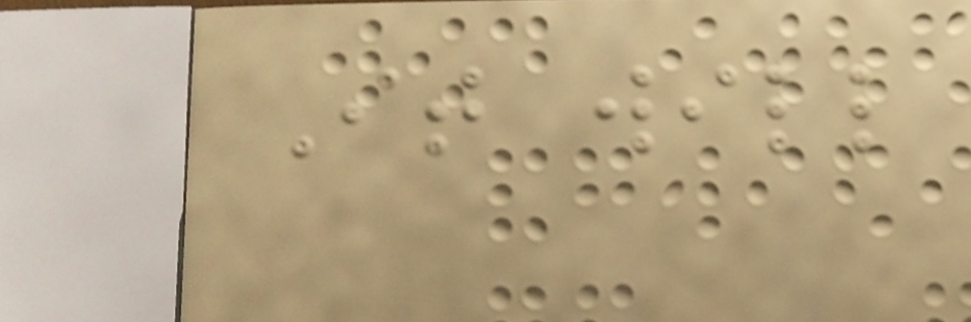It will
